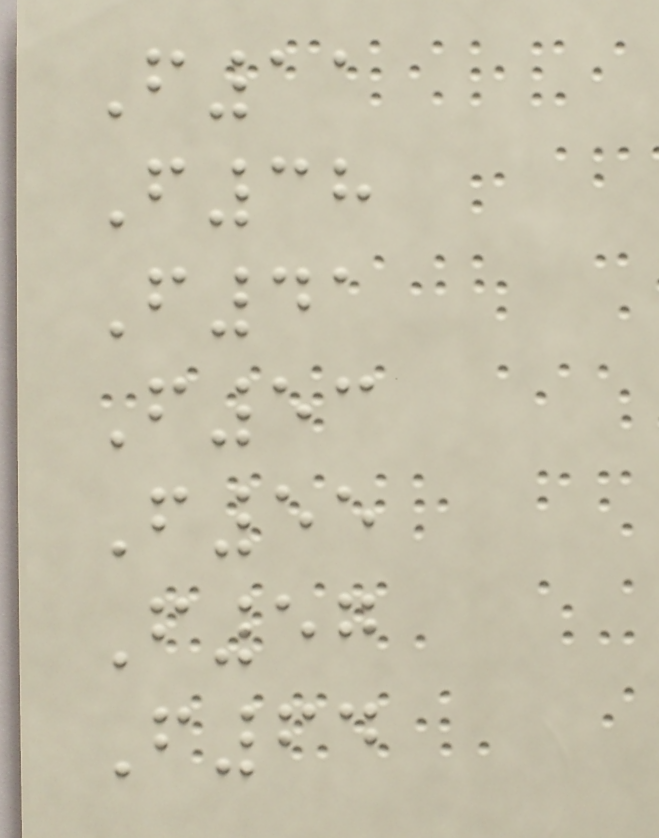F11
F38
F41
F53
F55
F57
F64
